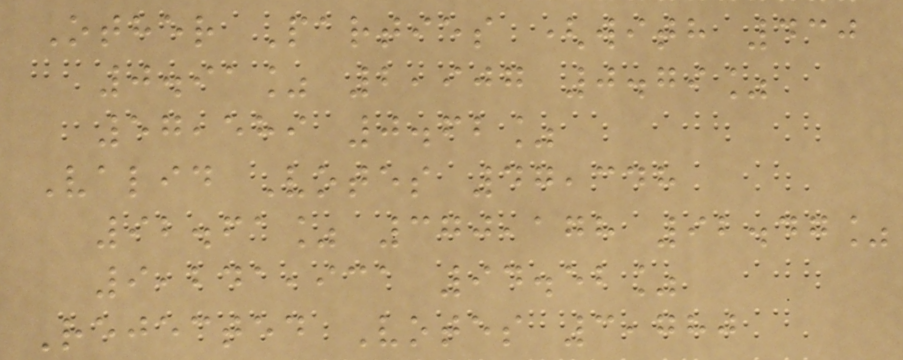Other Parties (with 430
0.91% 2,907 0.79%
57,589 0.62%
Valid Votes 47,348
92.61% 370,178 92.47%
9,241,931 94.52%
Rejected Votes 3,780
